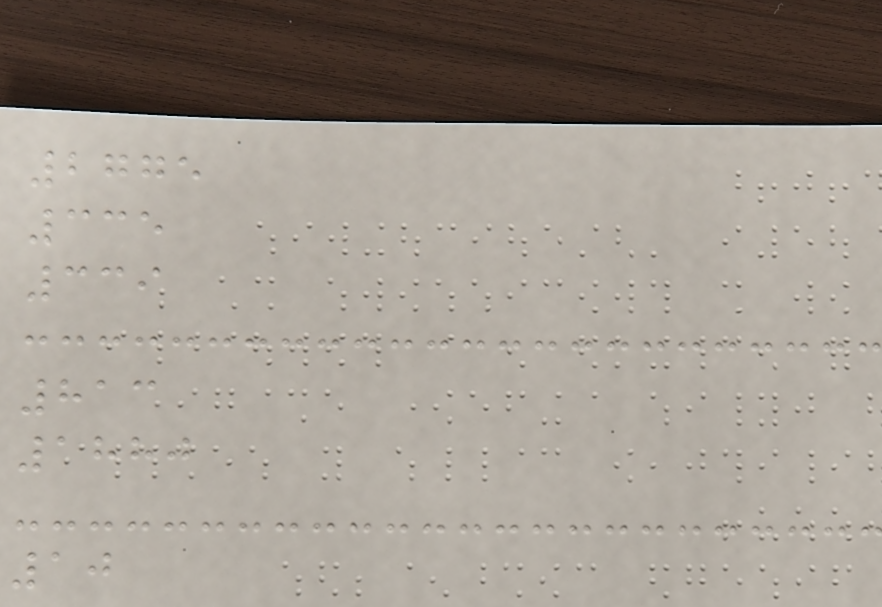2775
335
339
813
1880
10
